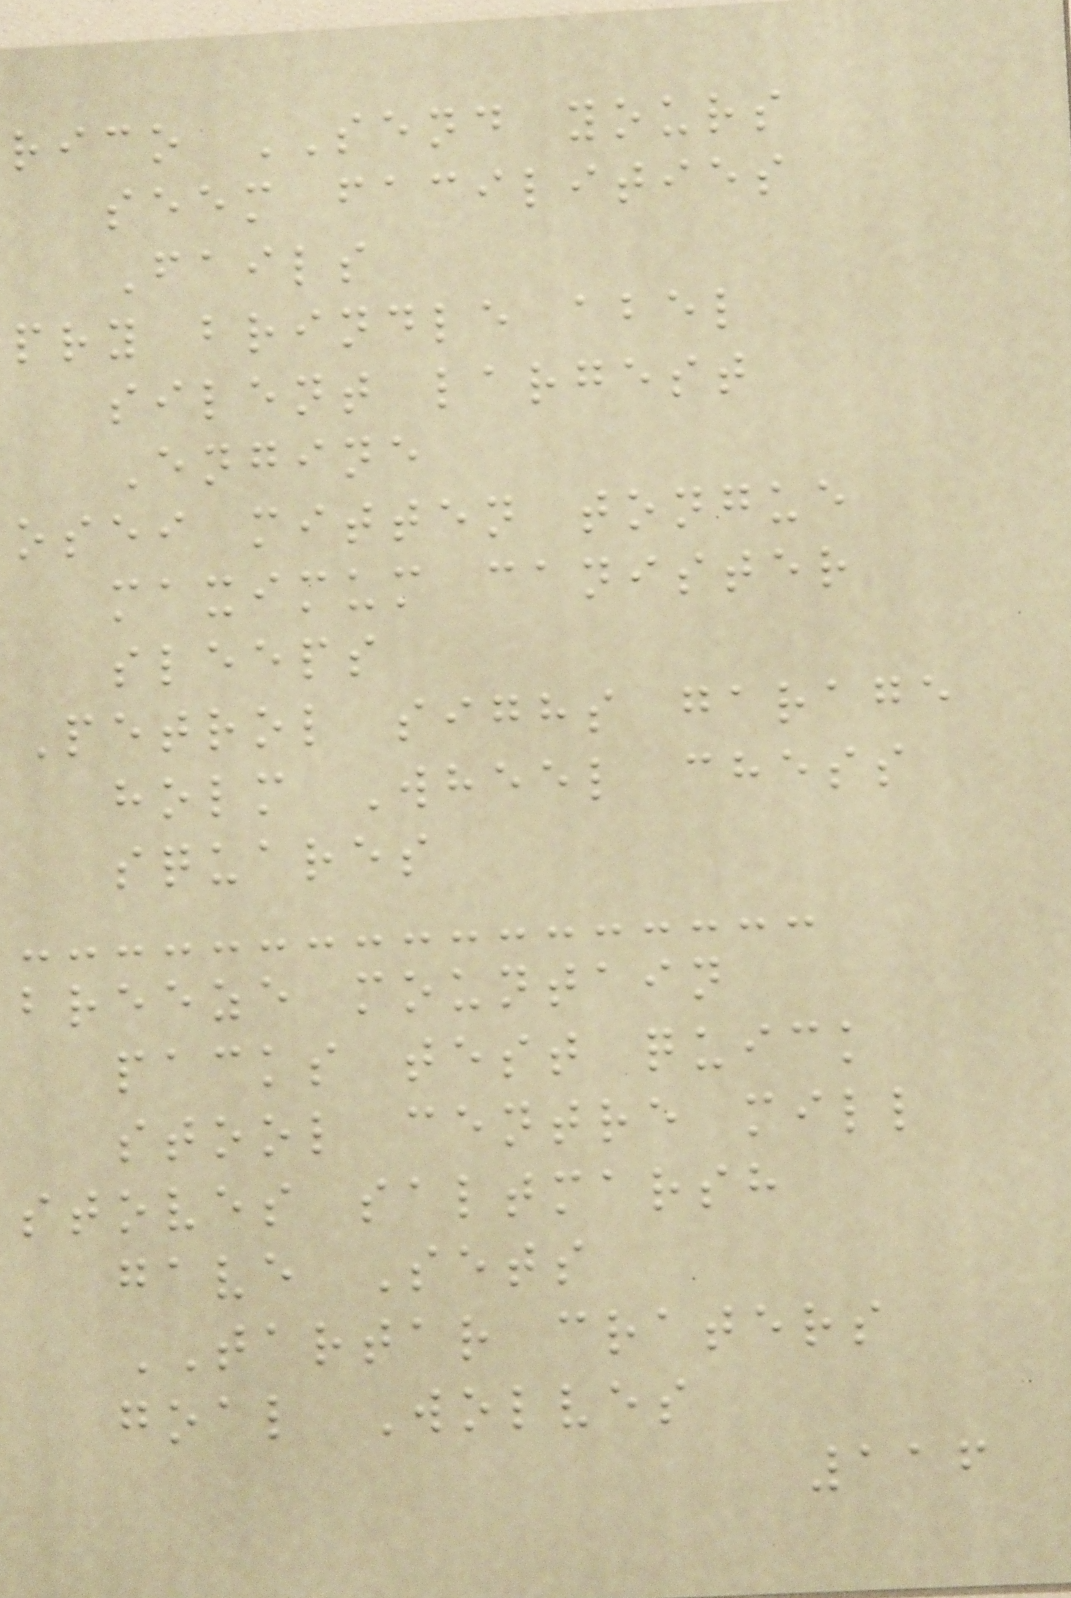rico SEND yours
seem facilities
Fails
pry brindle abel
silent largest
Engine
osei mitten tongue
maximum canister
sleeps
Petrol sighs garage
holm Wheel chess
squares
breeze mountain
packs test quick
stool centre mill
stoves saltmarsh
gave Sets
TARTAR craters
goal Wolves
116
